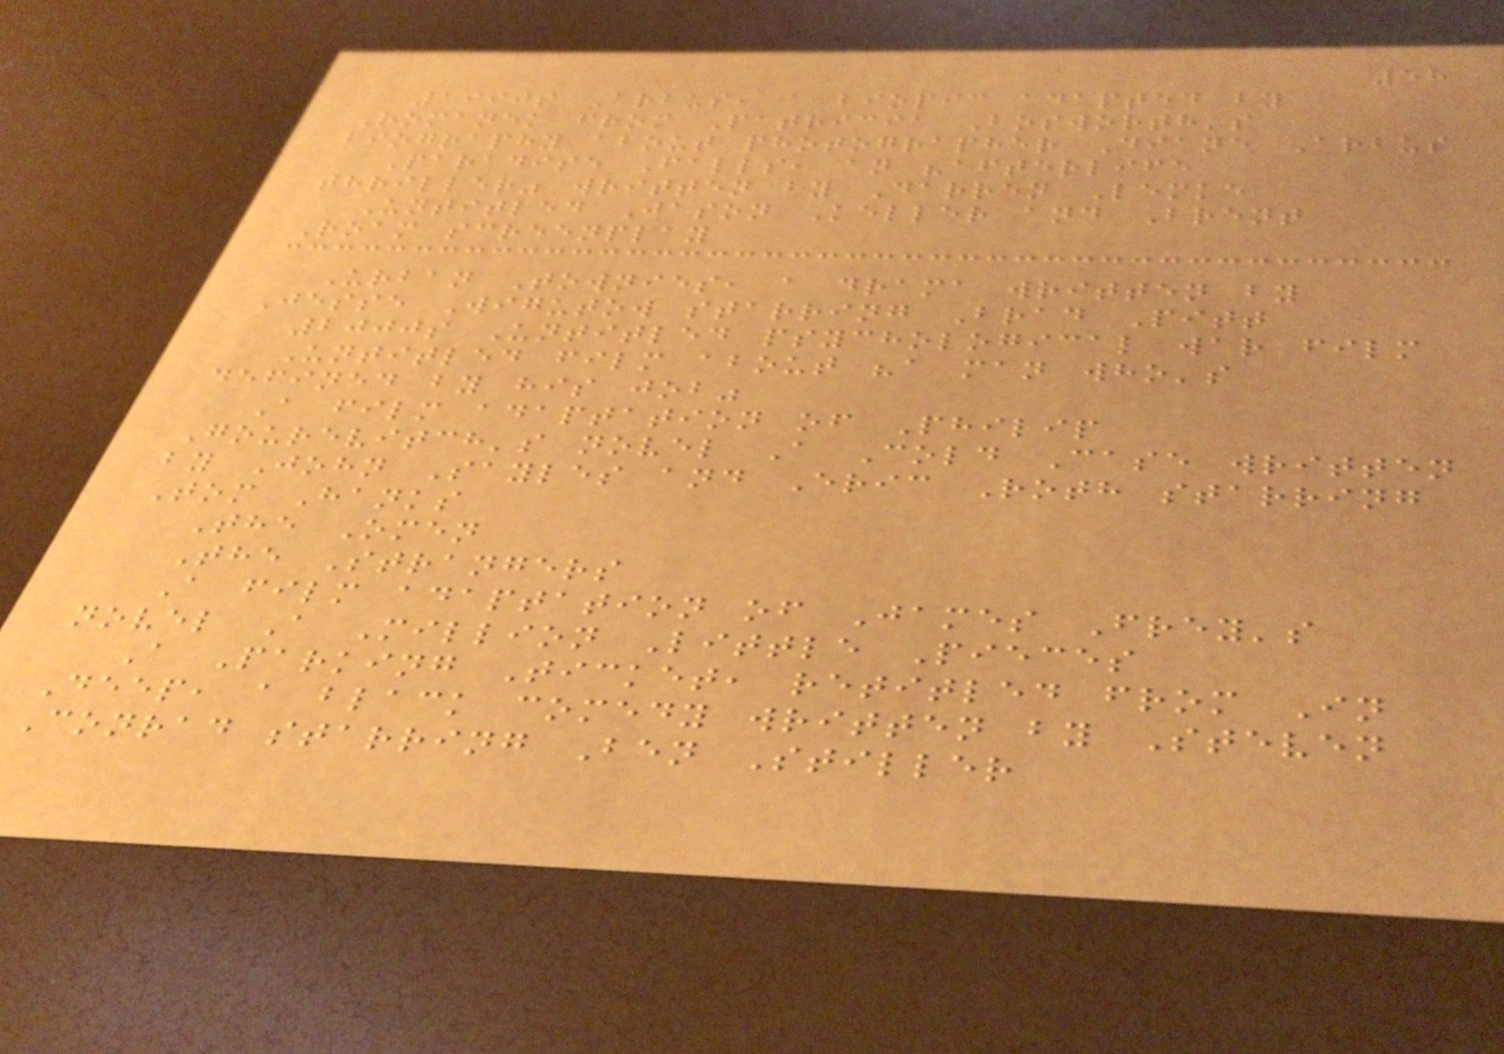58
1990s Arbus, a biopic adapted by
Romanek from Patricia Bosworth's
biography about photographer Diane Arbus
Paradise Falls, an "afterlife
thriller" written by Darren Lemke
Untitled Jason Keller and Brent
Roam screenplay
Urban Townies, a drama written by
Jesse Wigutow starring Brad Pitt
2000s Untitled psychological war film
Untitled film about "a man who's
defined by his job"
A film adaptation of Philip
Gourevitch's novel A Cold Case written
by John Sayles and Eric Roth starring
Tom Hanks
The Omen
The Strangers
A film adaptation of James Frey's
novel A Million Little Pieces
A Parking Ticket, retitled from In
Deep, a black comedy written by Steven
Conrad starring Ben Stiller
